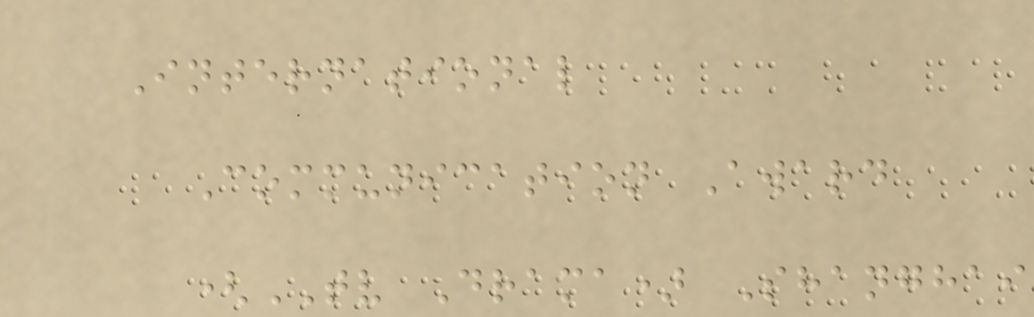International
Communication Award
(TV Drama) Shanghai
